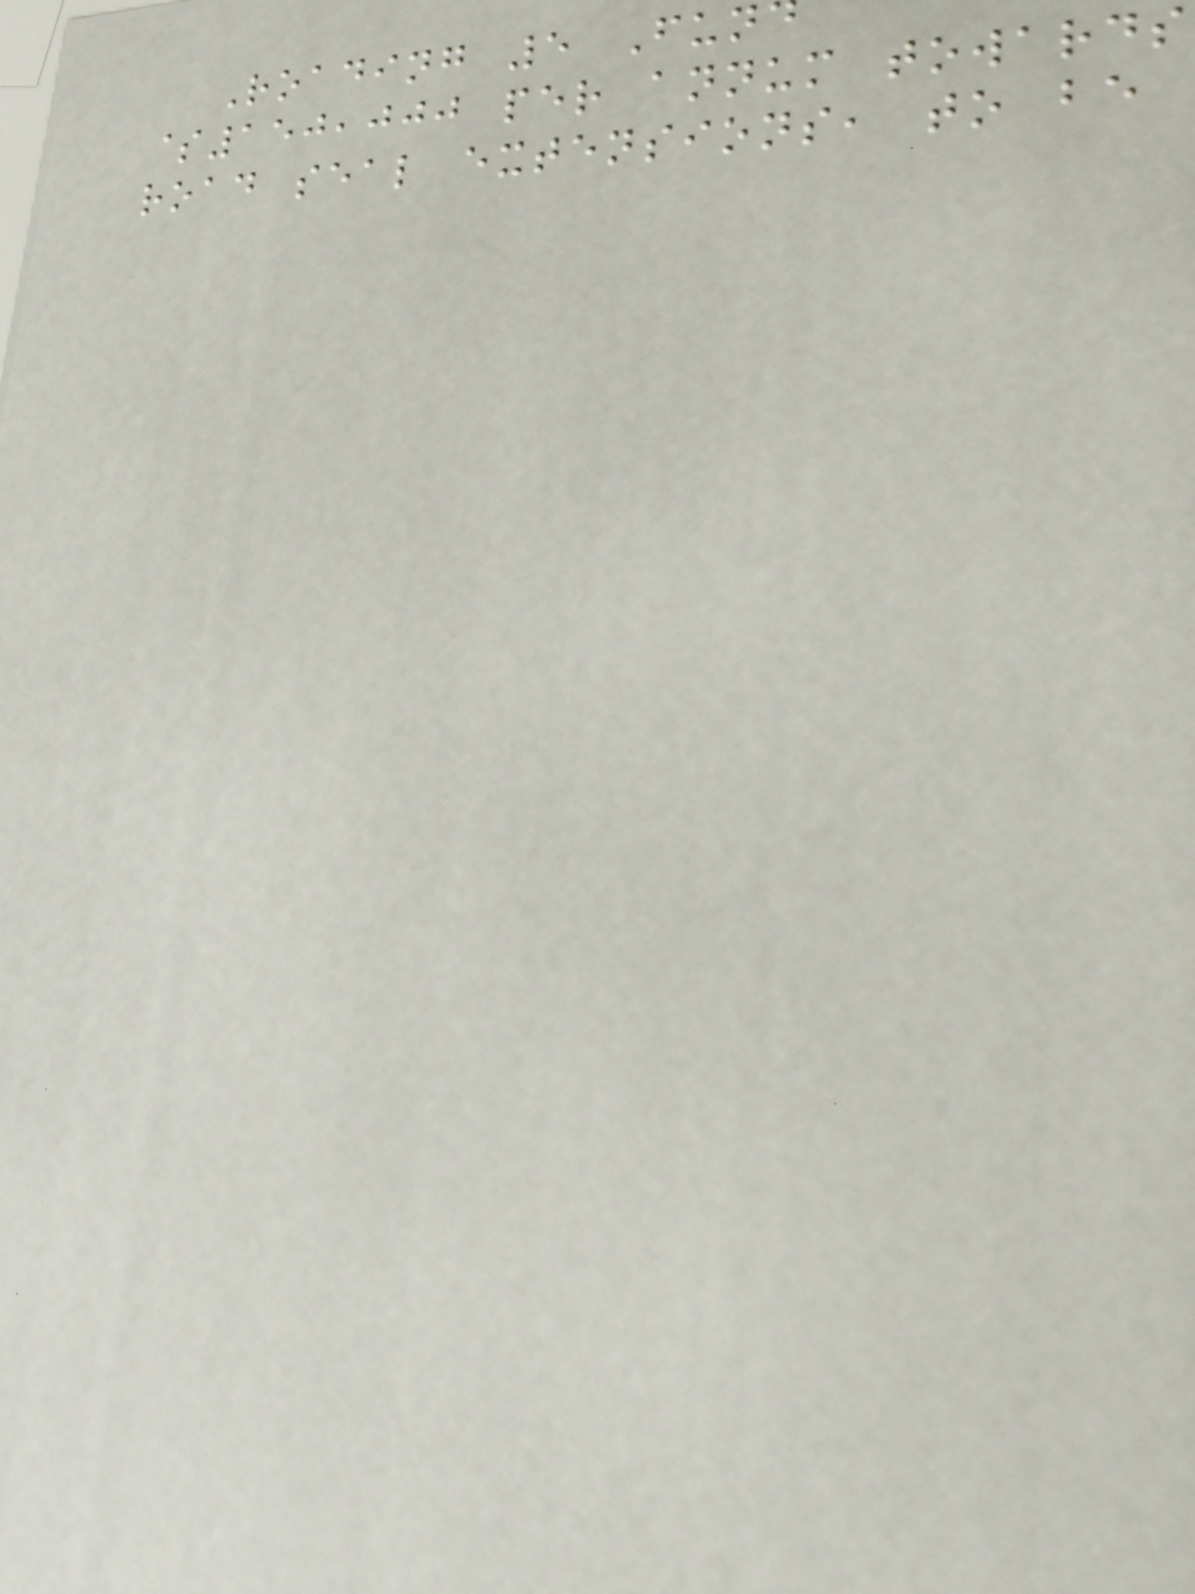Roading 5 Fun
$150,000 per annum towards
road seal extensions, to be
